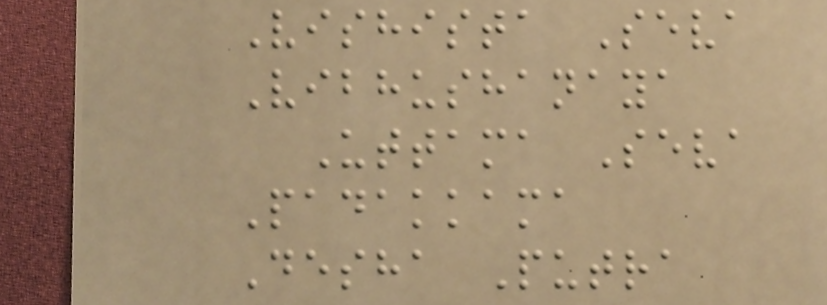Vishista Seva
Vibhushanaya
Uttama Seva
Padakkama
Desha Putra
